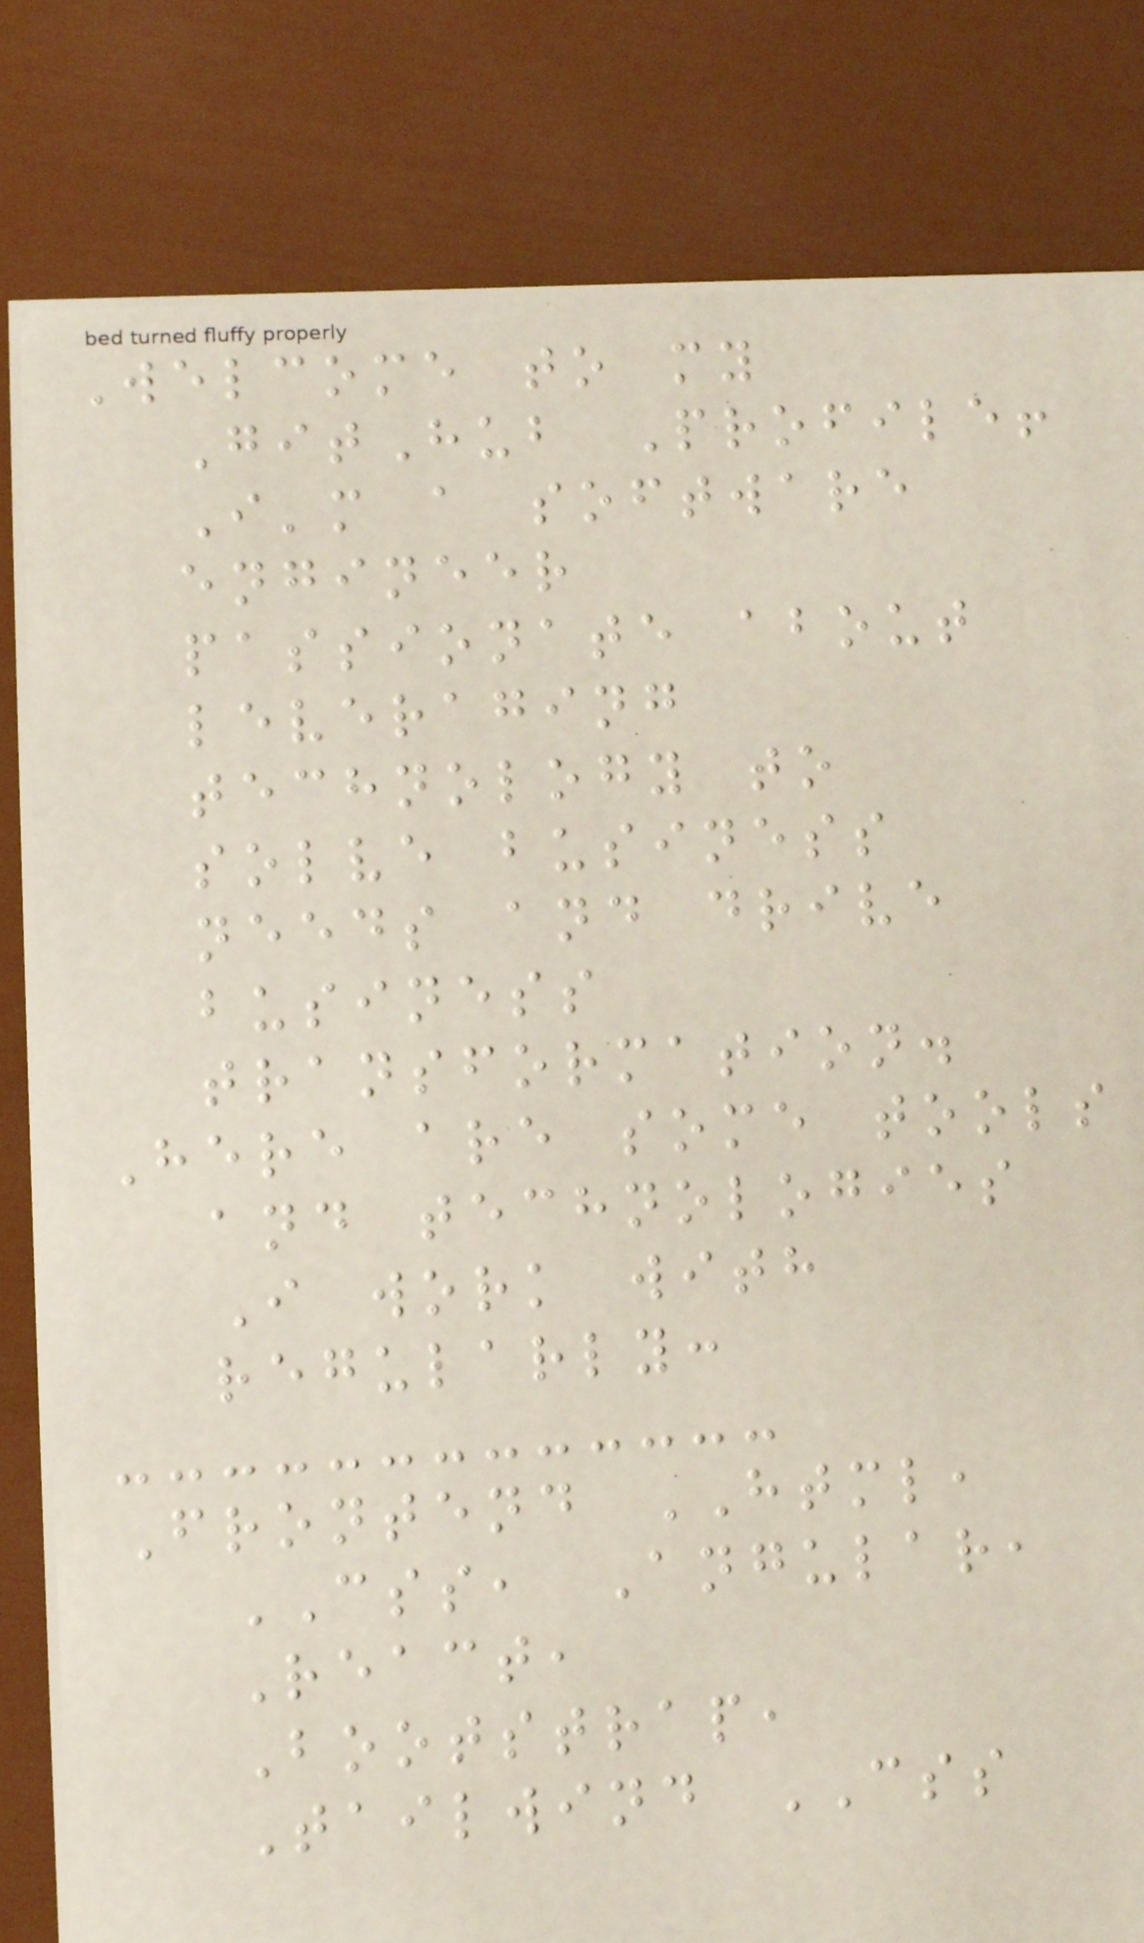Welcome to my
GitHub Profile!
I'm a software
engineer
passionate about
leveraging
technology to
solve business
needs and drive
business
transformation.
Here are some tools
and technologies
I work with
regularly:
Frontend HTML,
CSS, Angular,
React,
Bootstrap,
Tailwind CSS
